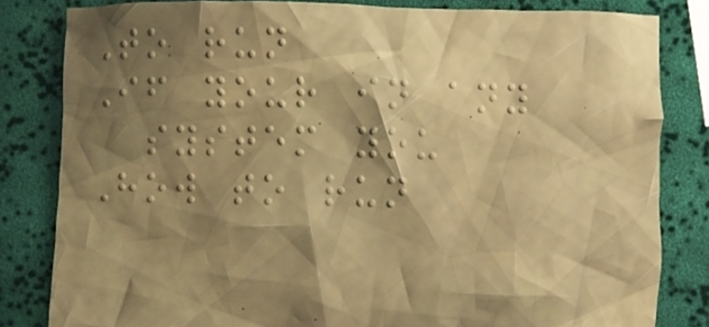To run
If your in any
system you
How to run
